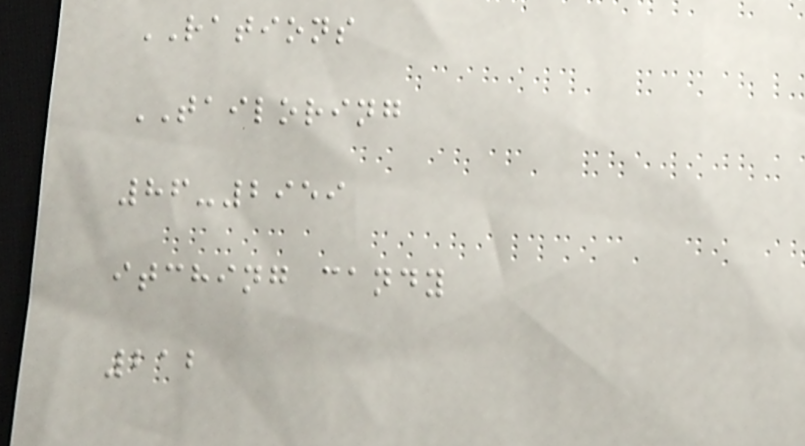RATIONS
TAILORING
86-2959
itching candy
212
